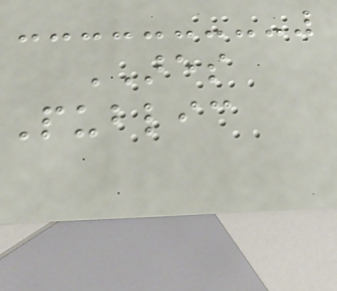ARES
Public
